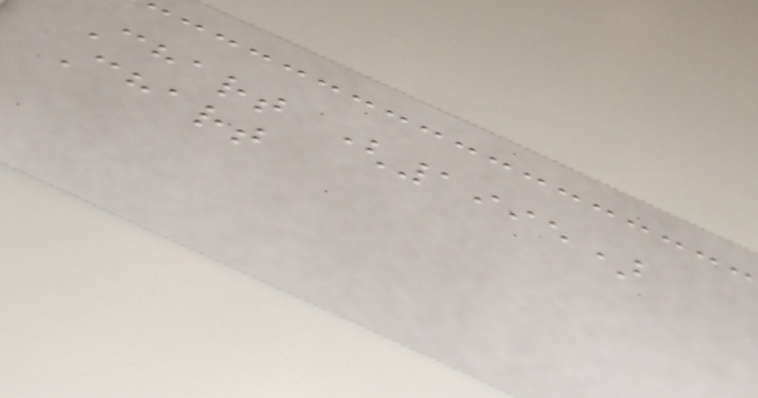Chart (1995)
Chart
